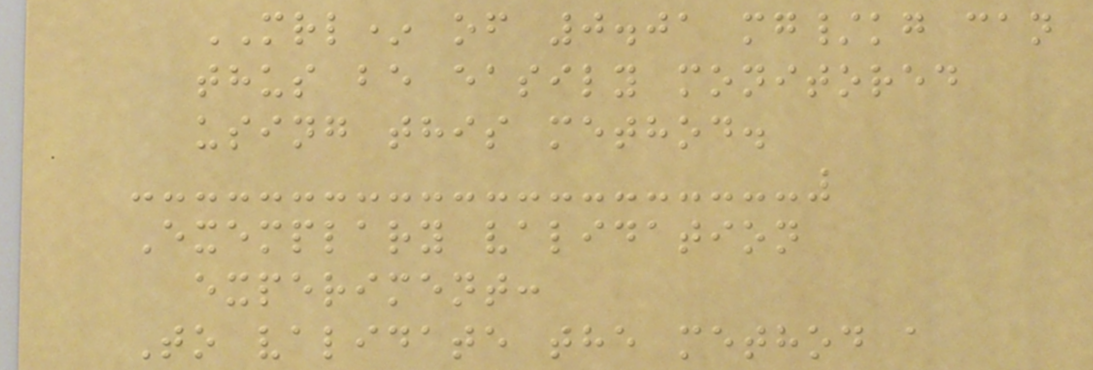MRL* of 0.01 mg/kg can
thus be easily monitored
using this method.
Exemplary validation
experiment:
To validate the method a
